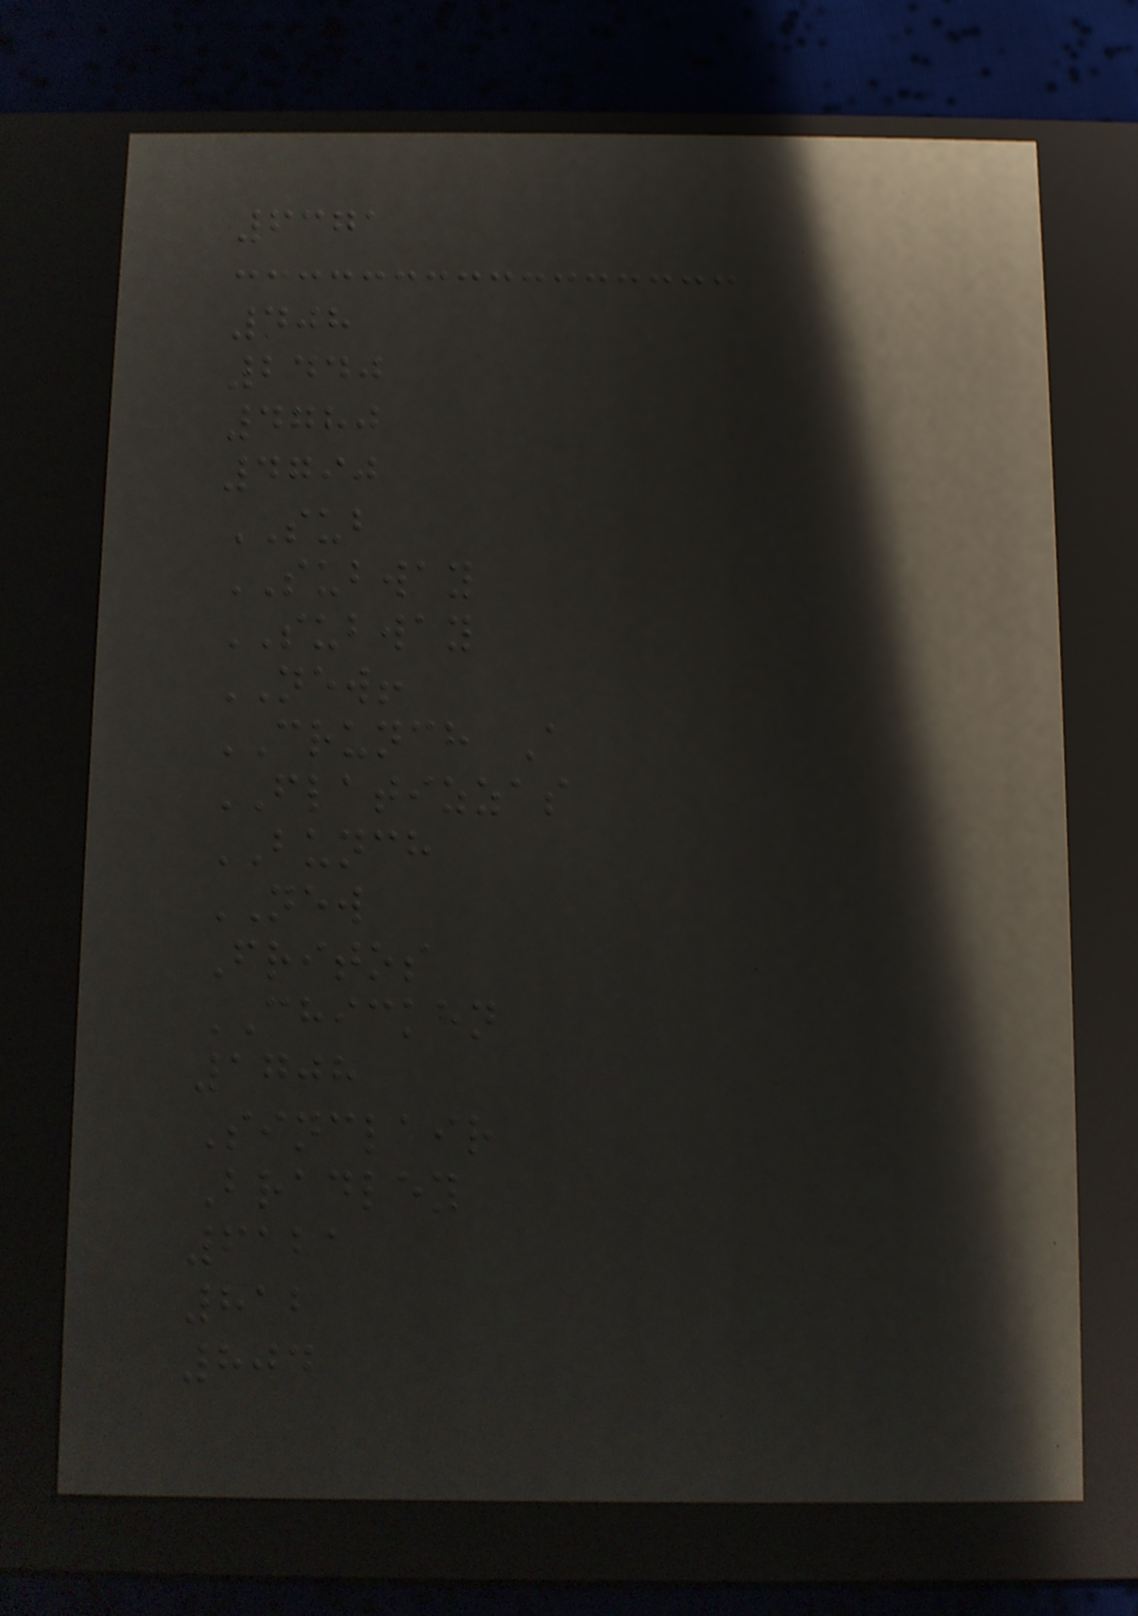6371
408
2440
4780
4790
SUB
SUBWAY
SUBWAY
NEW!
CRUNCH A
FLATIZZAS
BUNCH
NEW
Fritos
CHICKEN
1708
Sinclair
Bradley
6121
812
804
